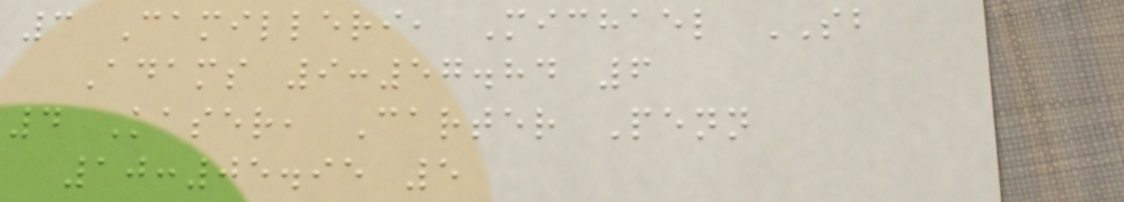3 Camilleri, Michael SB
Adams 9:57.84 6
4 Kaser, Carter Penn
10:05.95 5
